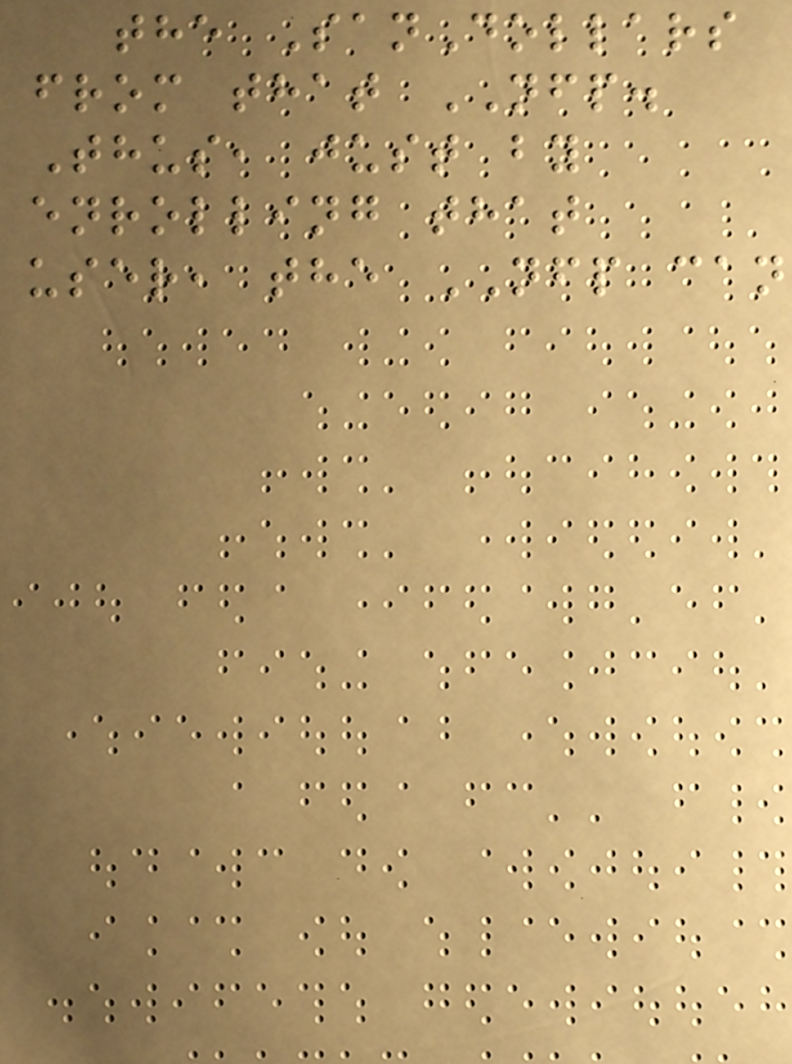the SanDollars
from that NFP.
Thus, just by
enrolling that
user, the NFP can
